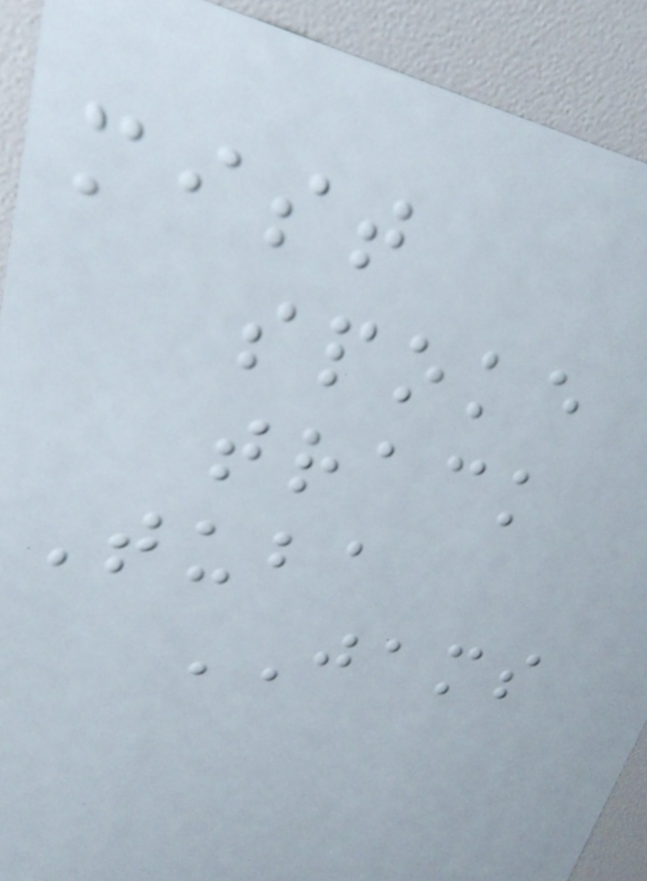mist
spoke
track
Tuba
JAMS
